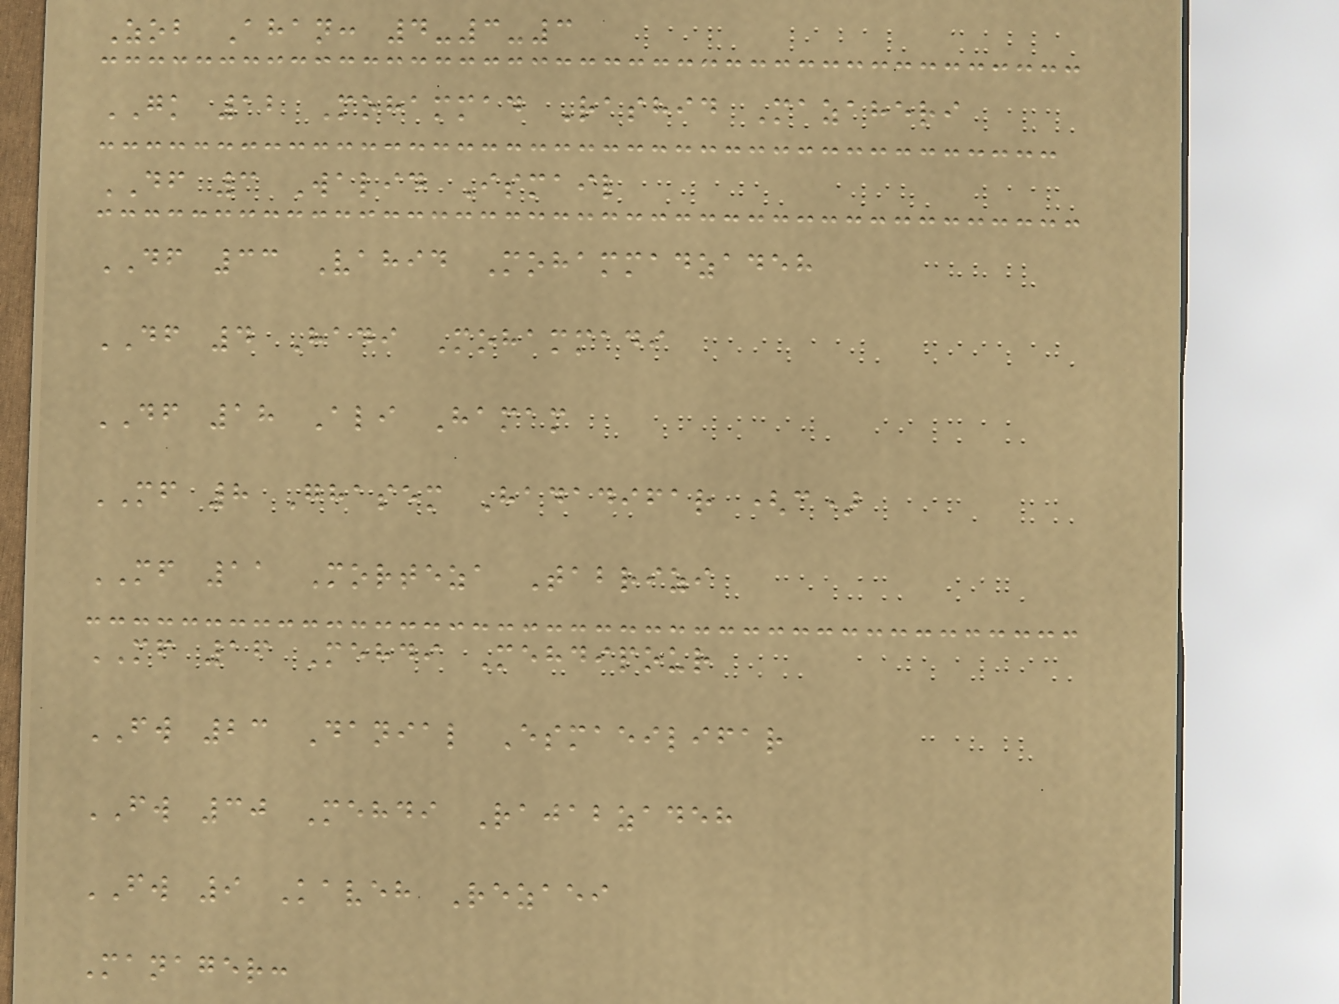Zob Ahan: 4-3-3
GK 12 Mohammad Rashid Mazaheri
DF 3 Walid Ismail
DF 33 Vahid Mohammadzadeh
DF 4 Hadi Mohammadi
DF 18 Ali Hamam
MF 8 Ghasem Hadadifar (c)
MF 11 Morteza Tabrizi
MF 16 Mehdi Mehdipour
FW 23 Danial Esmaeilifar
FW 30 Mehdi Rajabzadeh
FW 9 Kaveh Rezaei
Manager:
